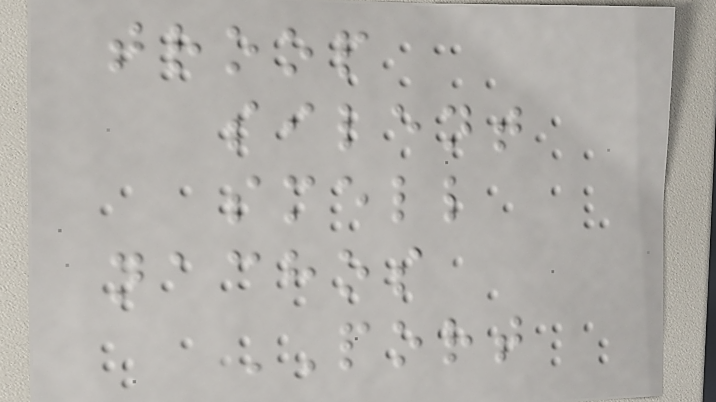troop
silent
smell
nachos
PORT
